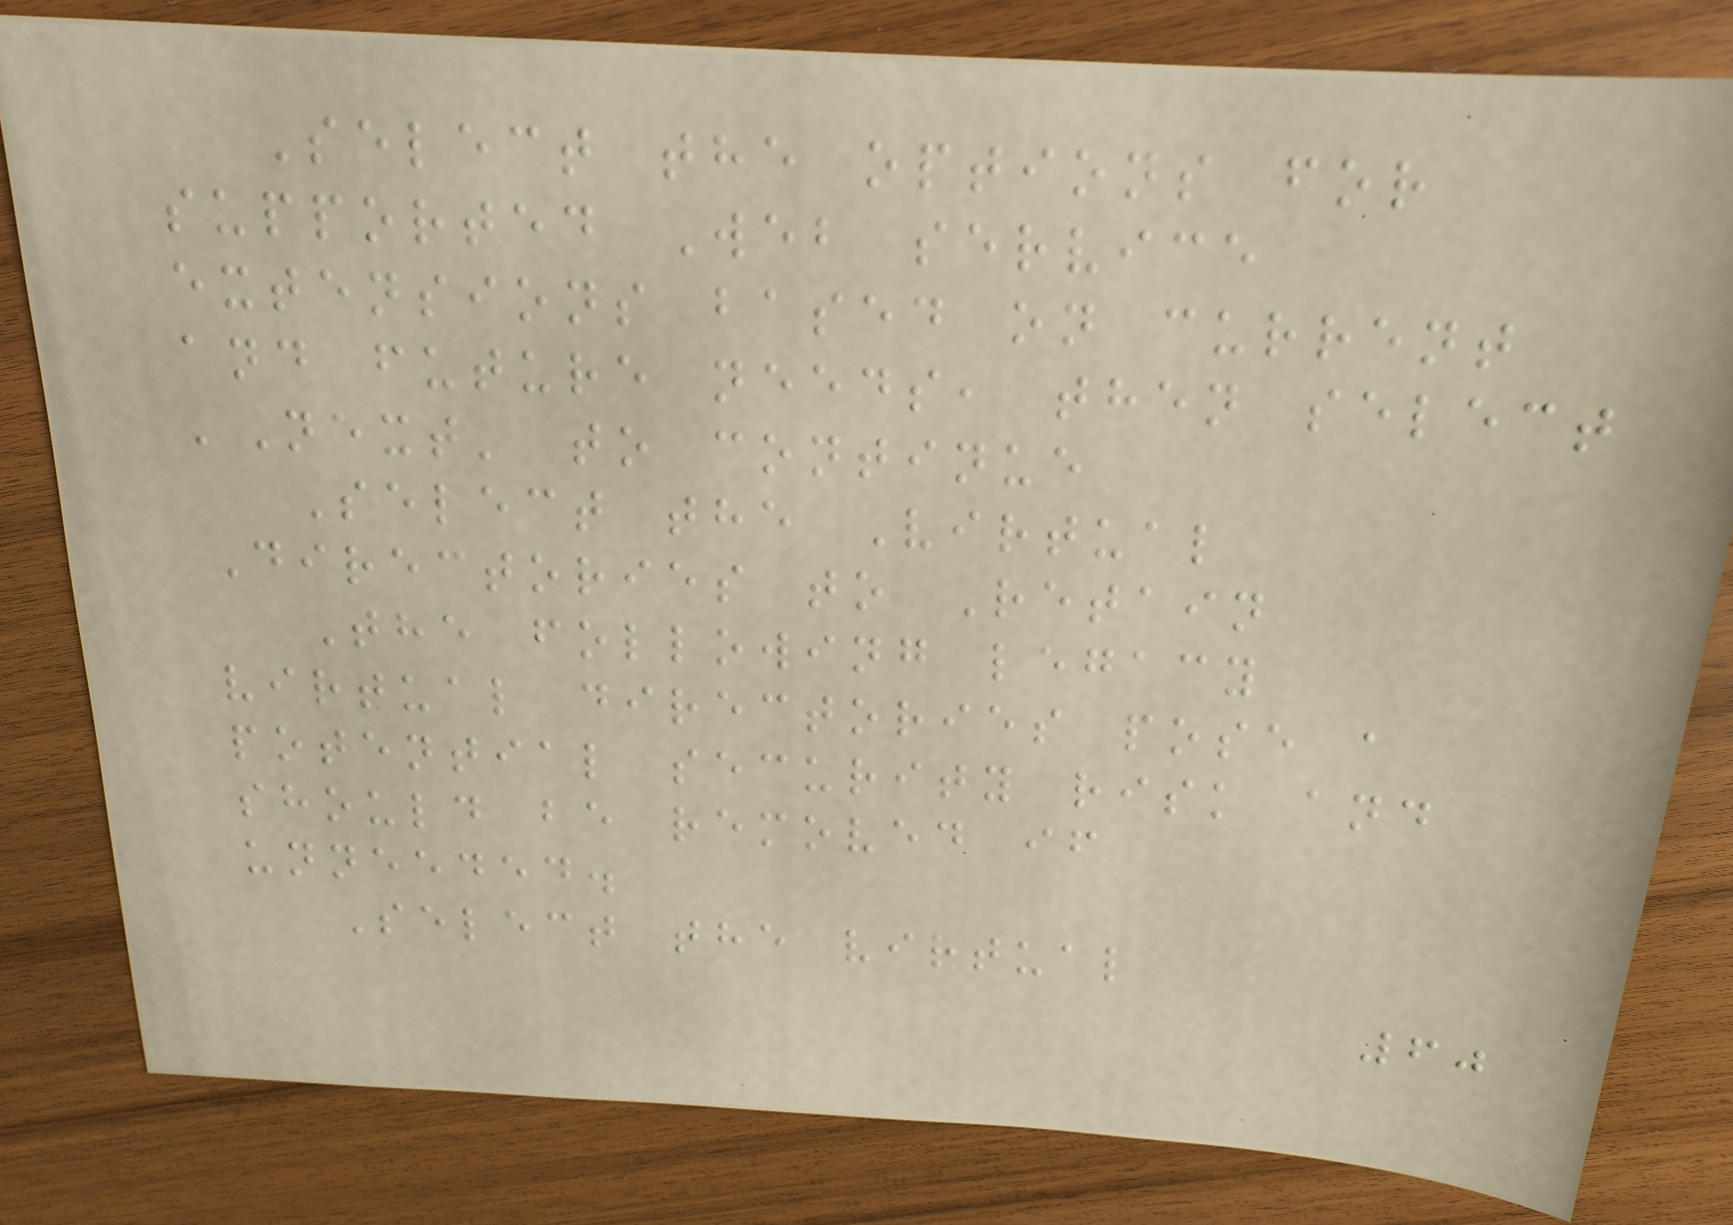Select the options for
supported Web service
extensions based on current
and future needs, then select
'Next' to continue
Select the Virtual
Directories to Retain
The following legacy
virtual directories pose a
potential security risk and
should be removed if
unneeded.
Select the virtual
60
